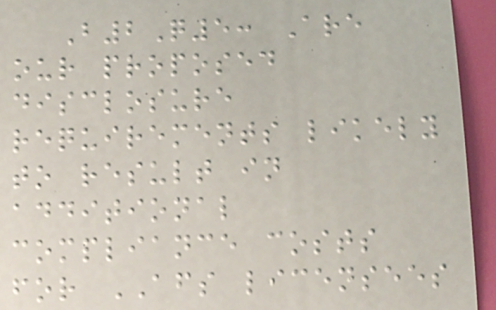B2Q5: Are
our proposed
disclosure
requirements likely
to result in
additional
compliance costs
for AFS licensees
